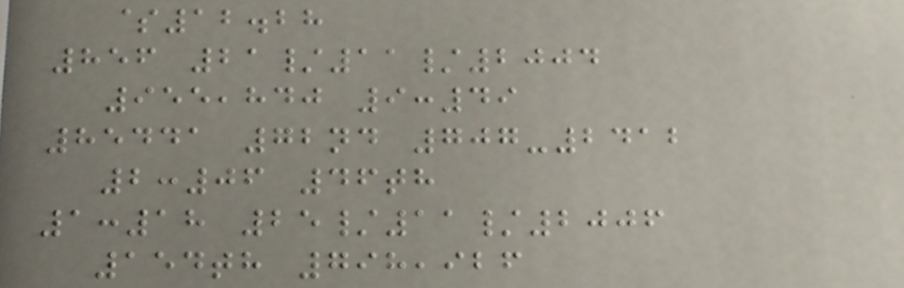$12.28
856 21/11/2004
955,840 9:49
85441 72nd 707-2412
2:06 46th
1:18 25/11/2006
154th 798,926
